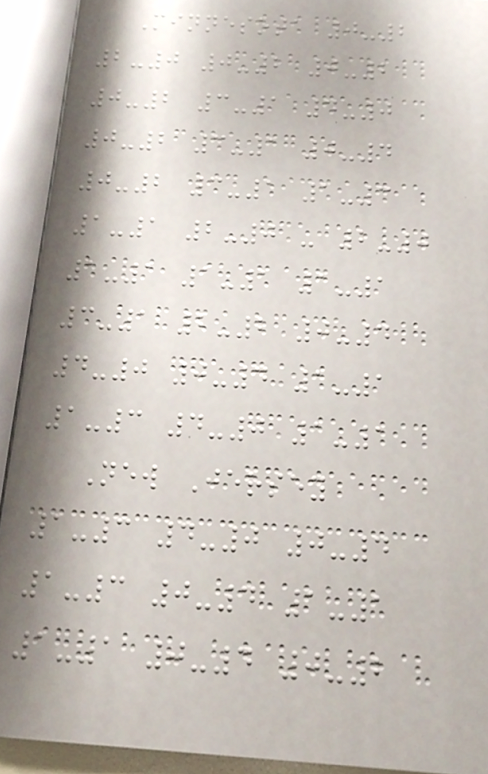Minnesota 0-2
2-0 0-2 0-2
0-2 3-1 4-0
0-2 3-1 0-4
0-2 3-1 1-3
1-1 2-0 - 2-0
1-1 1-1 1-1
3-1 2-2 0-4
4-0 0-4 1-1
1-3 4-0 1-1
New Jersey
1-3 4-0 0-4
1-3 0-4 1-1
1-1 0-4 0-2
